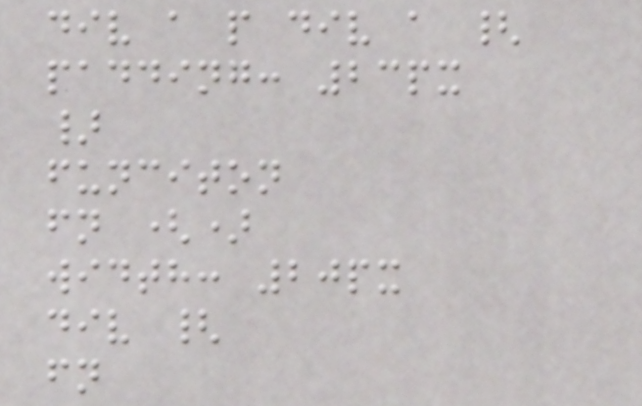div a p div a {
padding: 23px
}
funciton
fn ()
width: 20px
div {
fn
